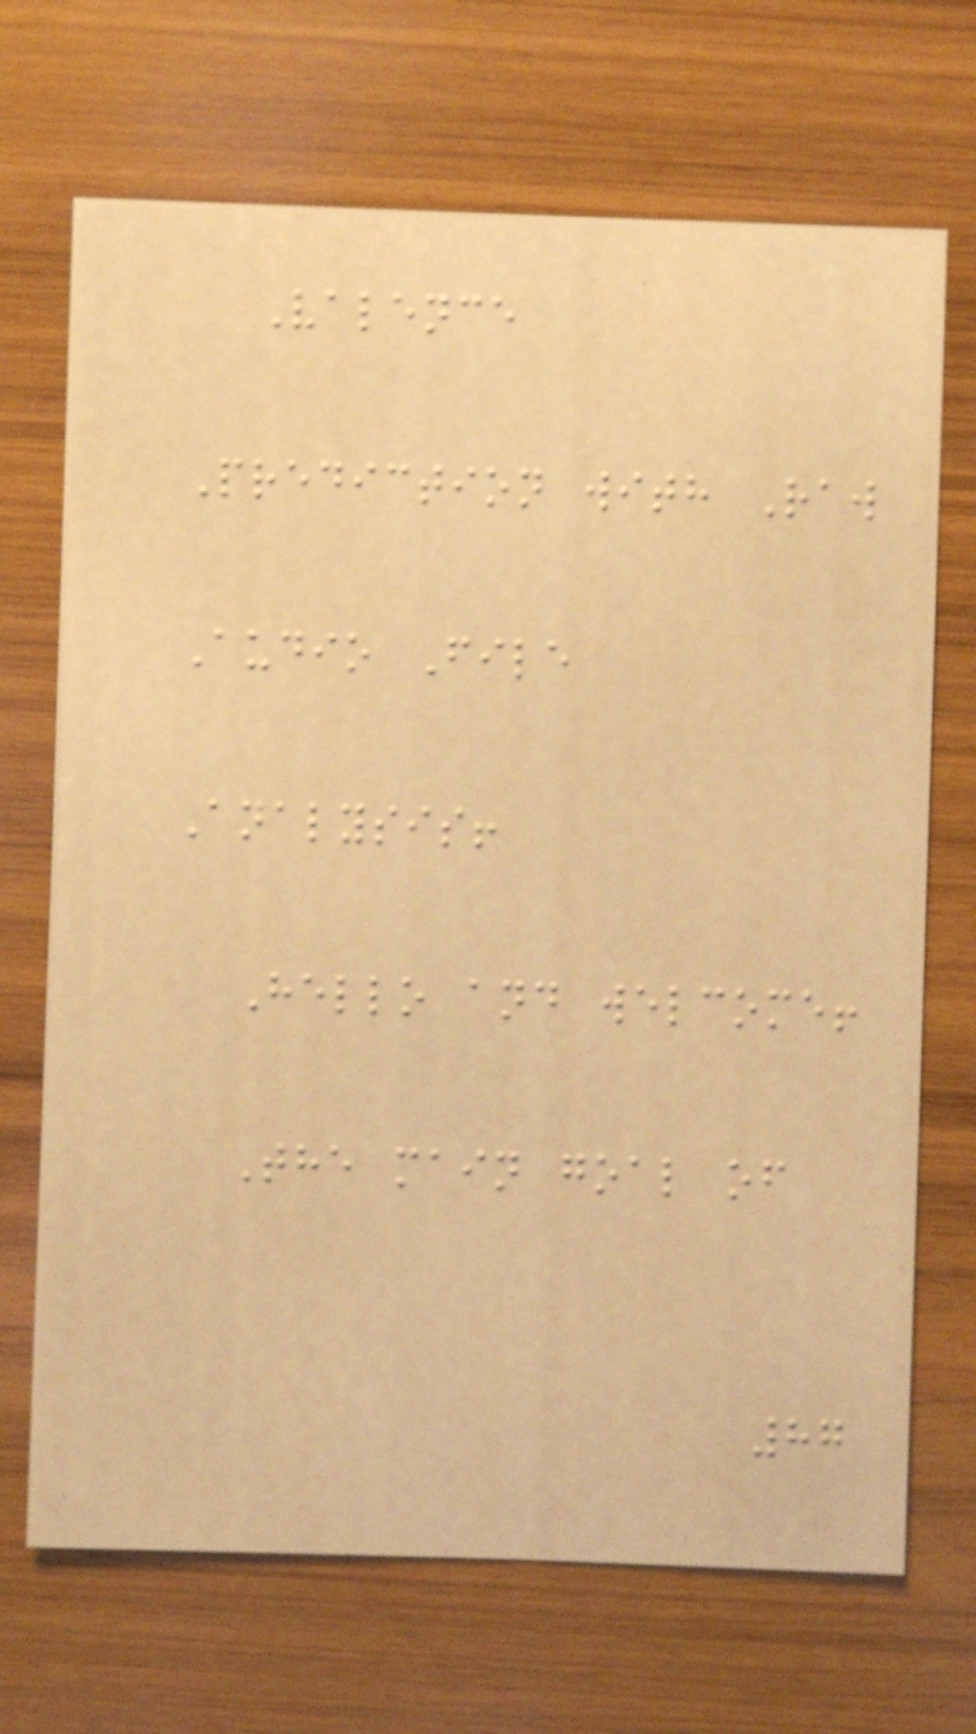Valence
Prediction with Raw
Audio File
Analysis!
Hello and welcome!
The main goal of
87
